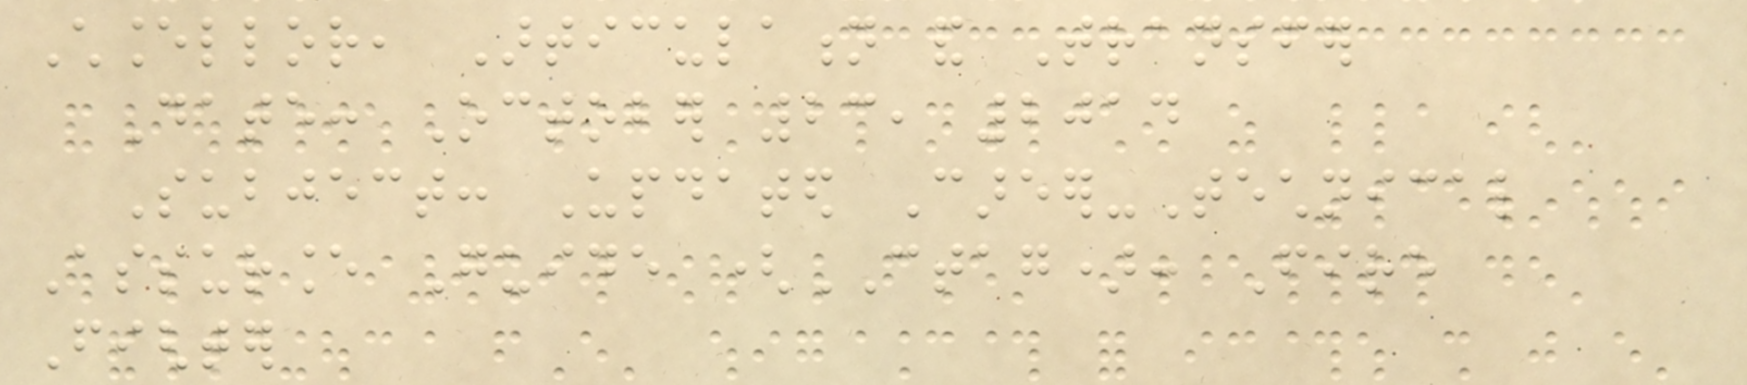Chancellor, Articulation and Transfer
Date: October 23, 2014
Subject: Updated Career-Technical
Assurance Guide (CTAG): Fire
Fighter
